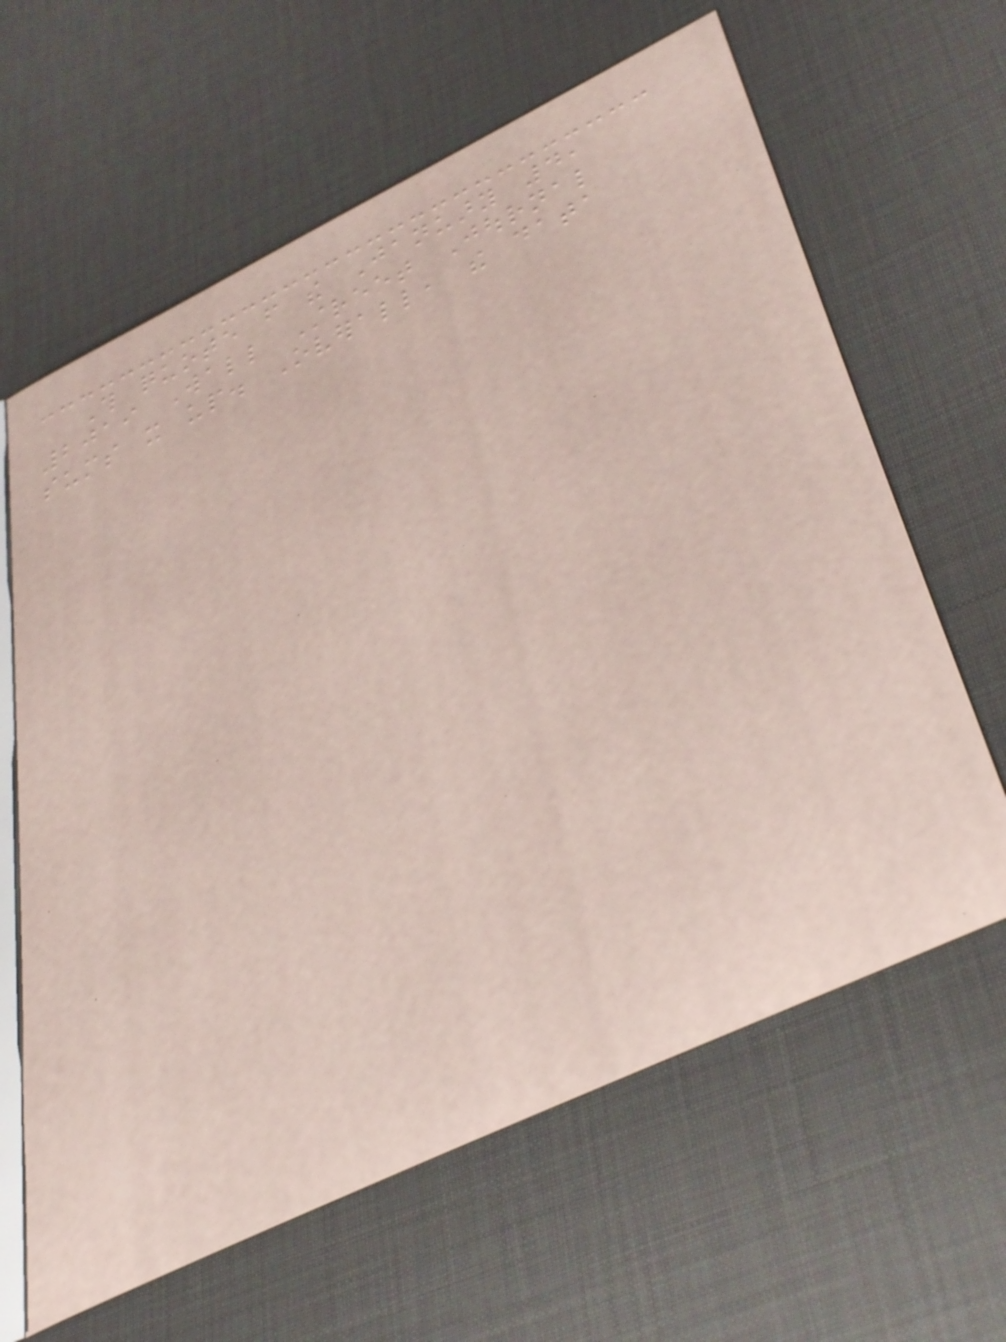This quote from the January 4,
2019 Wall Street Journal
sums it up. Overall, the data
